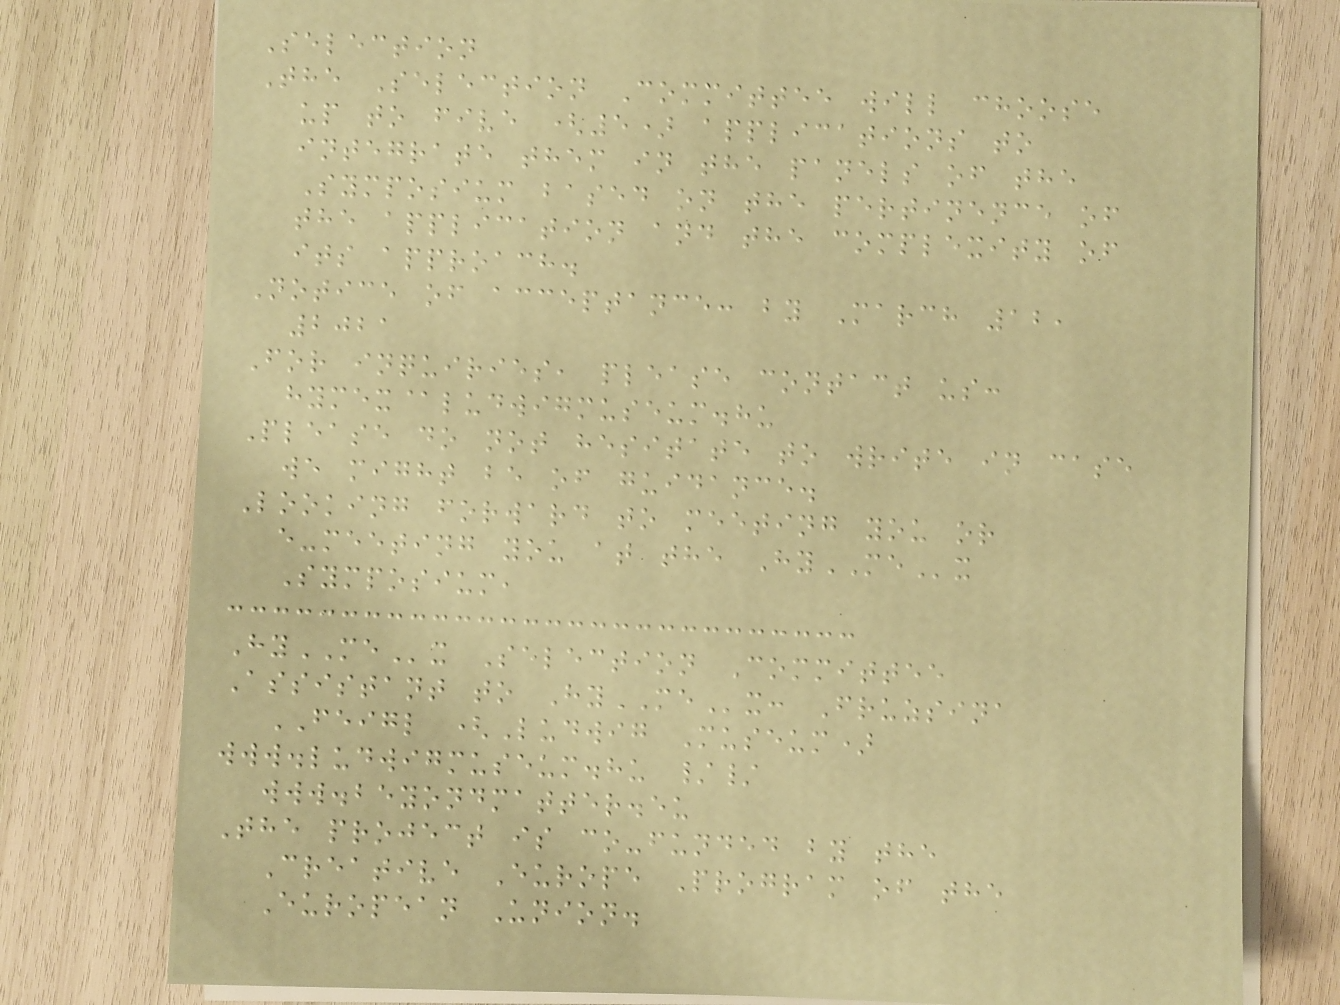Selection
The Selection Committee will choose
up to five (5) applications to
integrate them in the panels of the
Symposium based on the pertinence of
the application and the complexity of
its approach.
Notice of acceptance: by March 12,
2021
For inquiries, please contact us:
hymex@ludwigmuseum.hu
Please do not hesitate to write in case
we might be of guidance.
Looking forward to meeting you or
e-meeting you at the HyMEx
Symposium,
HyMEx Selection Committee
Assistant to HyMEx: Fruzsina
FEIGL (Ludwig Museum)
www.ludwigmuseum.hu //
www.beyondmatter.eu
The project is co-funded by the
Creative Europe Program of the
European Union.
